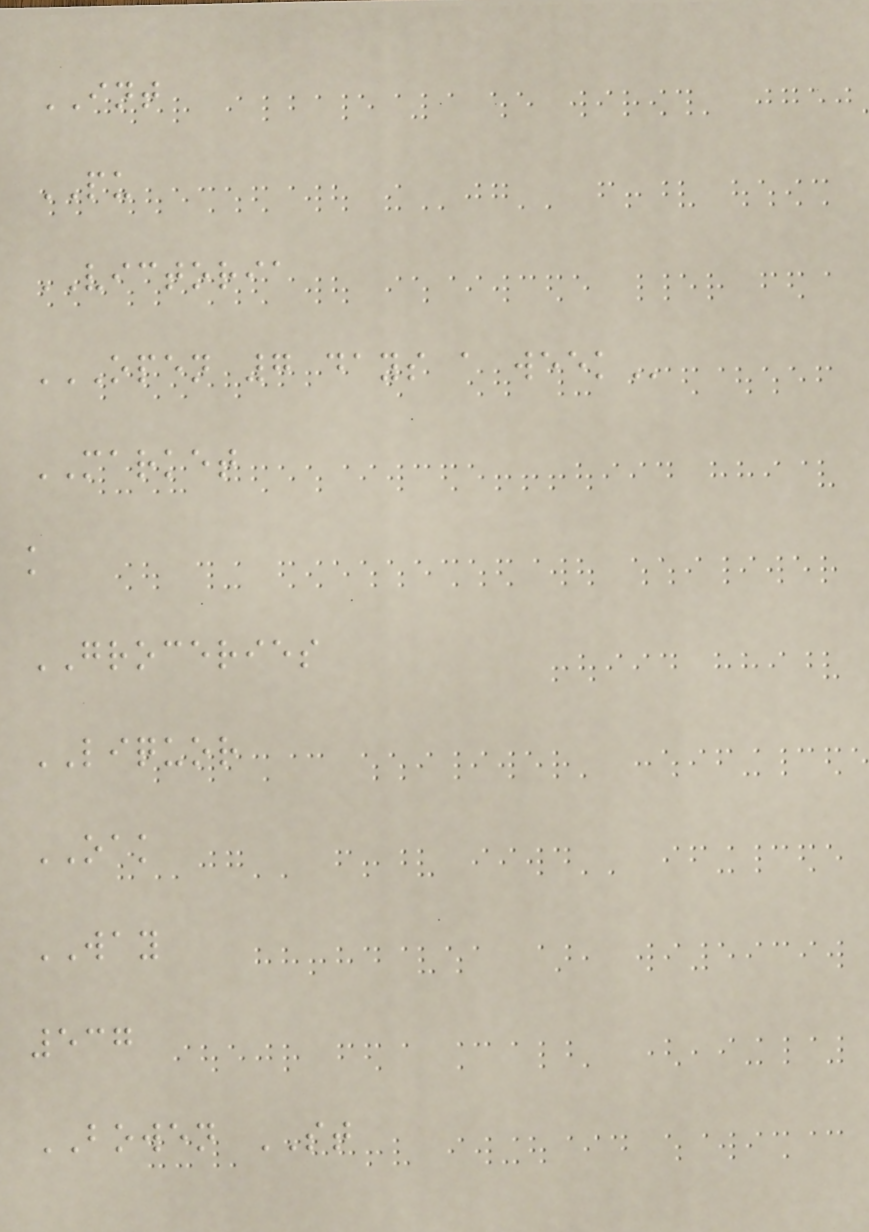INT
PU
VICTORIA
OPEN 7 DAYS A WEEK
MARKET
k
GROCERIES
LIQUOR
OAK
WAY
537
BOWEN ST
